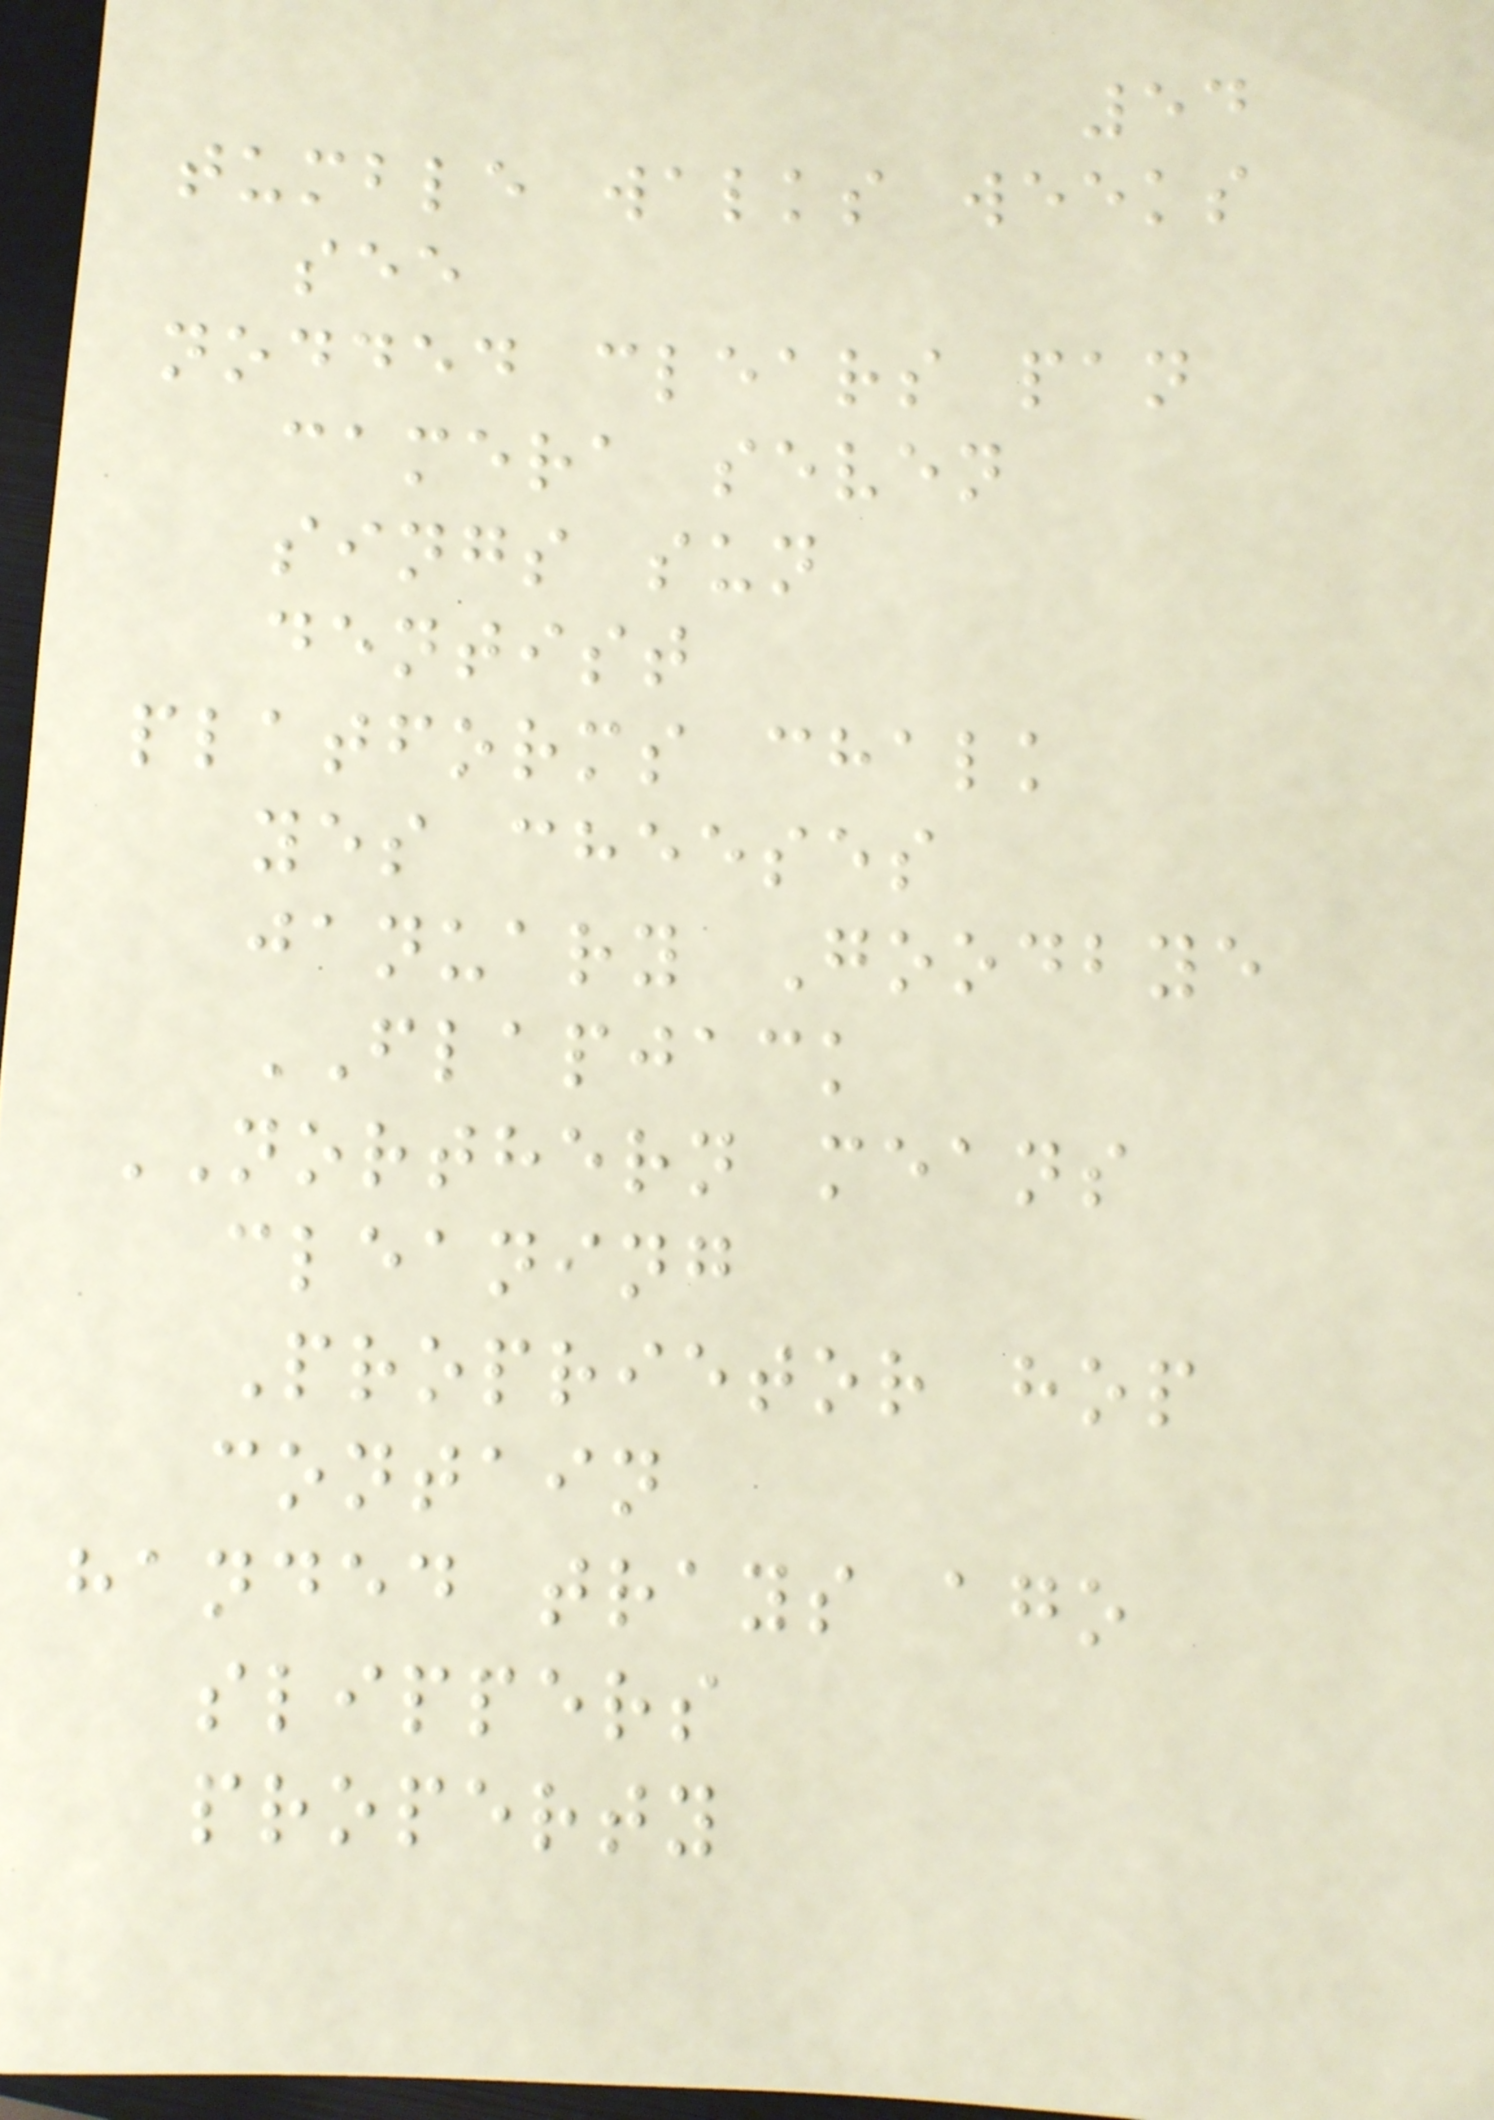54
tumble walks weeks
see
nodded clears pan
camera seven
sings sun
dentist
platforms chalk
yes cheeses
january Goodbye
FLAPJACK
NORTHERN means
cleaning
Proprietor hop
contain
handed trays ago
slippers
property
